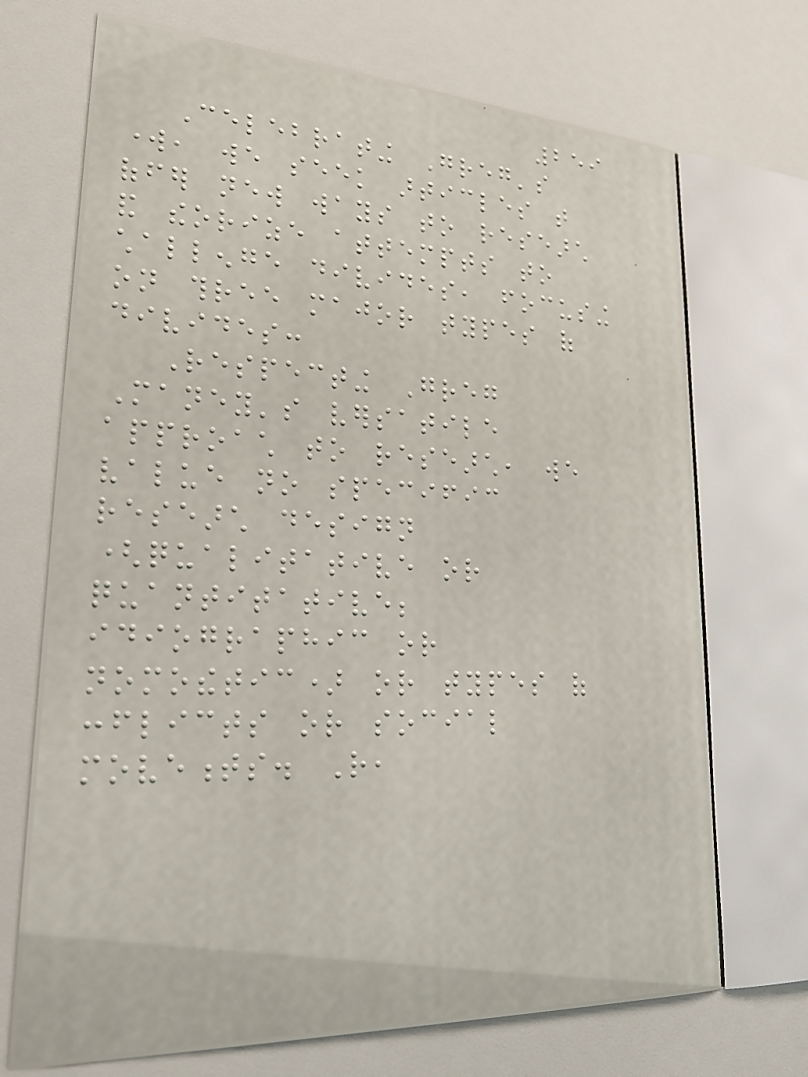259
Celebrating Greg's
work, we seek articles that
offer new ways to research
and theorize attempts to
challenge divides, focusing
on three major types of
divides:
Respecting Greg
Maney's versatile
approach to research, we
value no specific
research design
(qualitative or
quantitative;
idiographic or
nomothetic) or types of
conflicts or social
movements. Rather,
